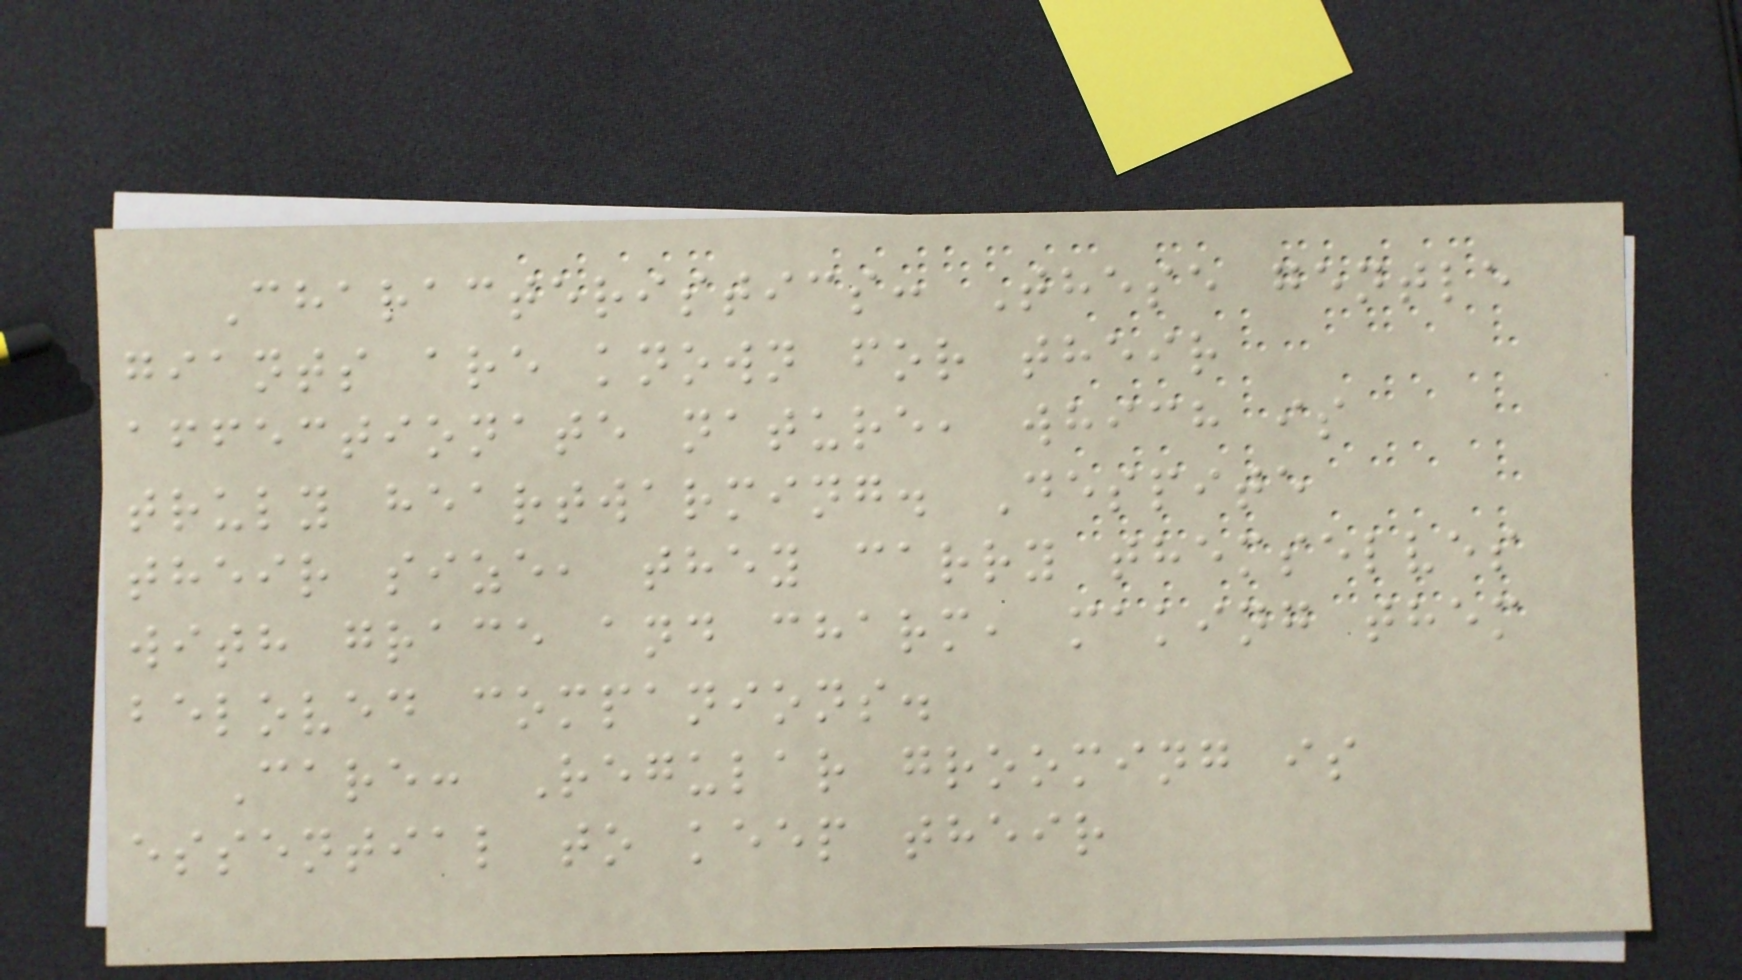Characteristics: These gentle
giants are known for their
affectionate nature, which is
truly heartwarming. Despite
their size, they carry themselves
with grace and charm, making them
beloved companions.
Care: Regular grooming is
essential to keep their
